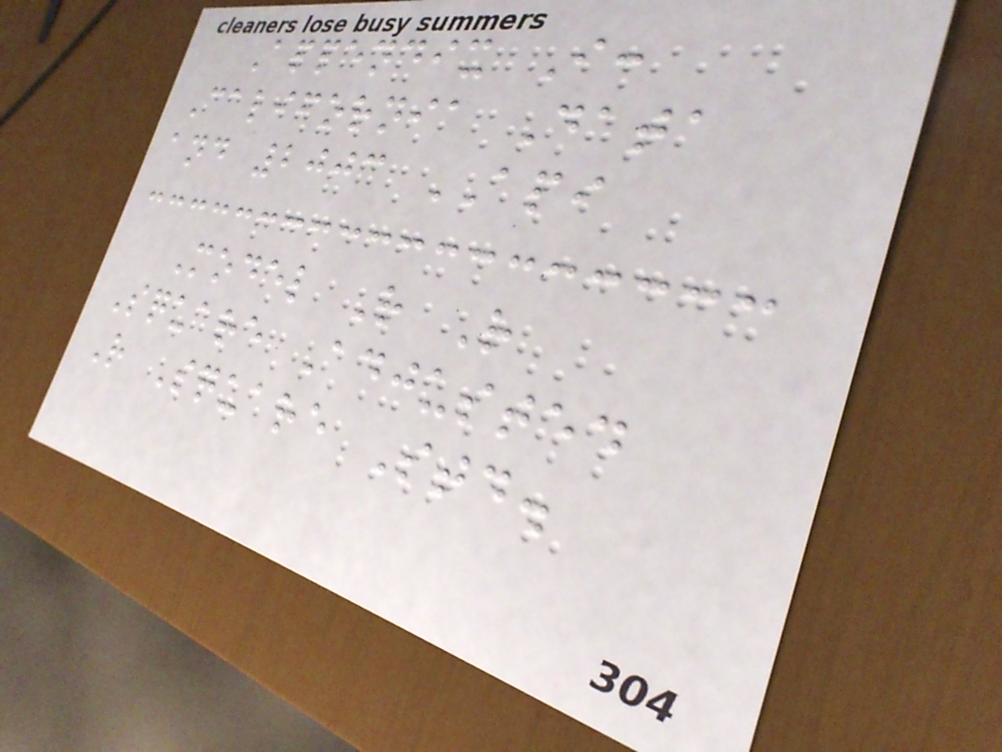Appendix I:
California Data
and 2003 API
Model R R
Square Adjusted
R Square Std.
